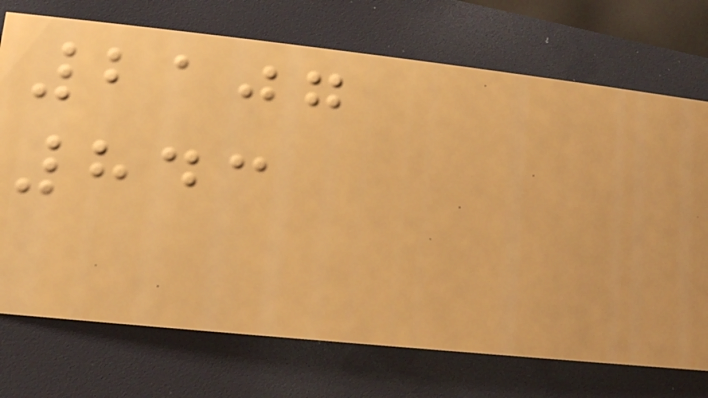2107
843
